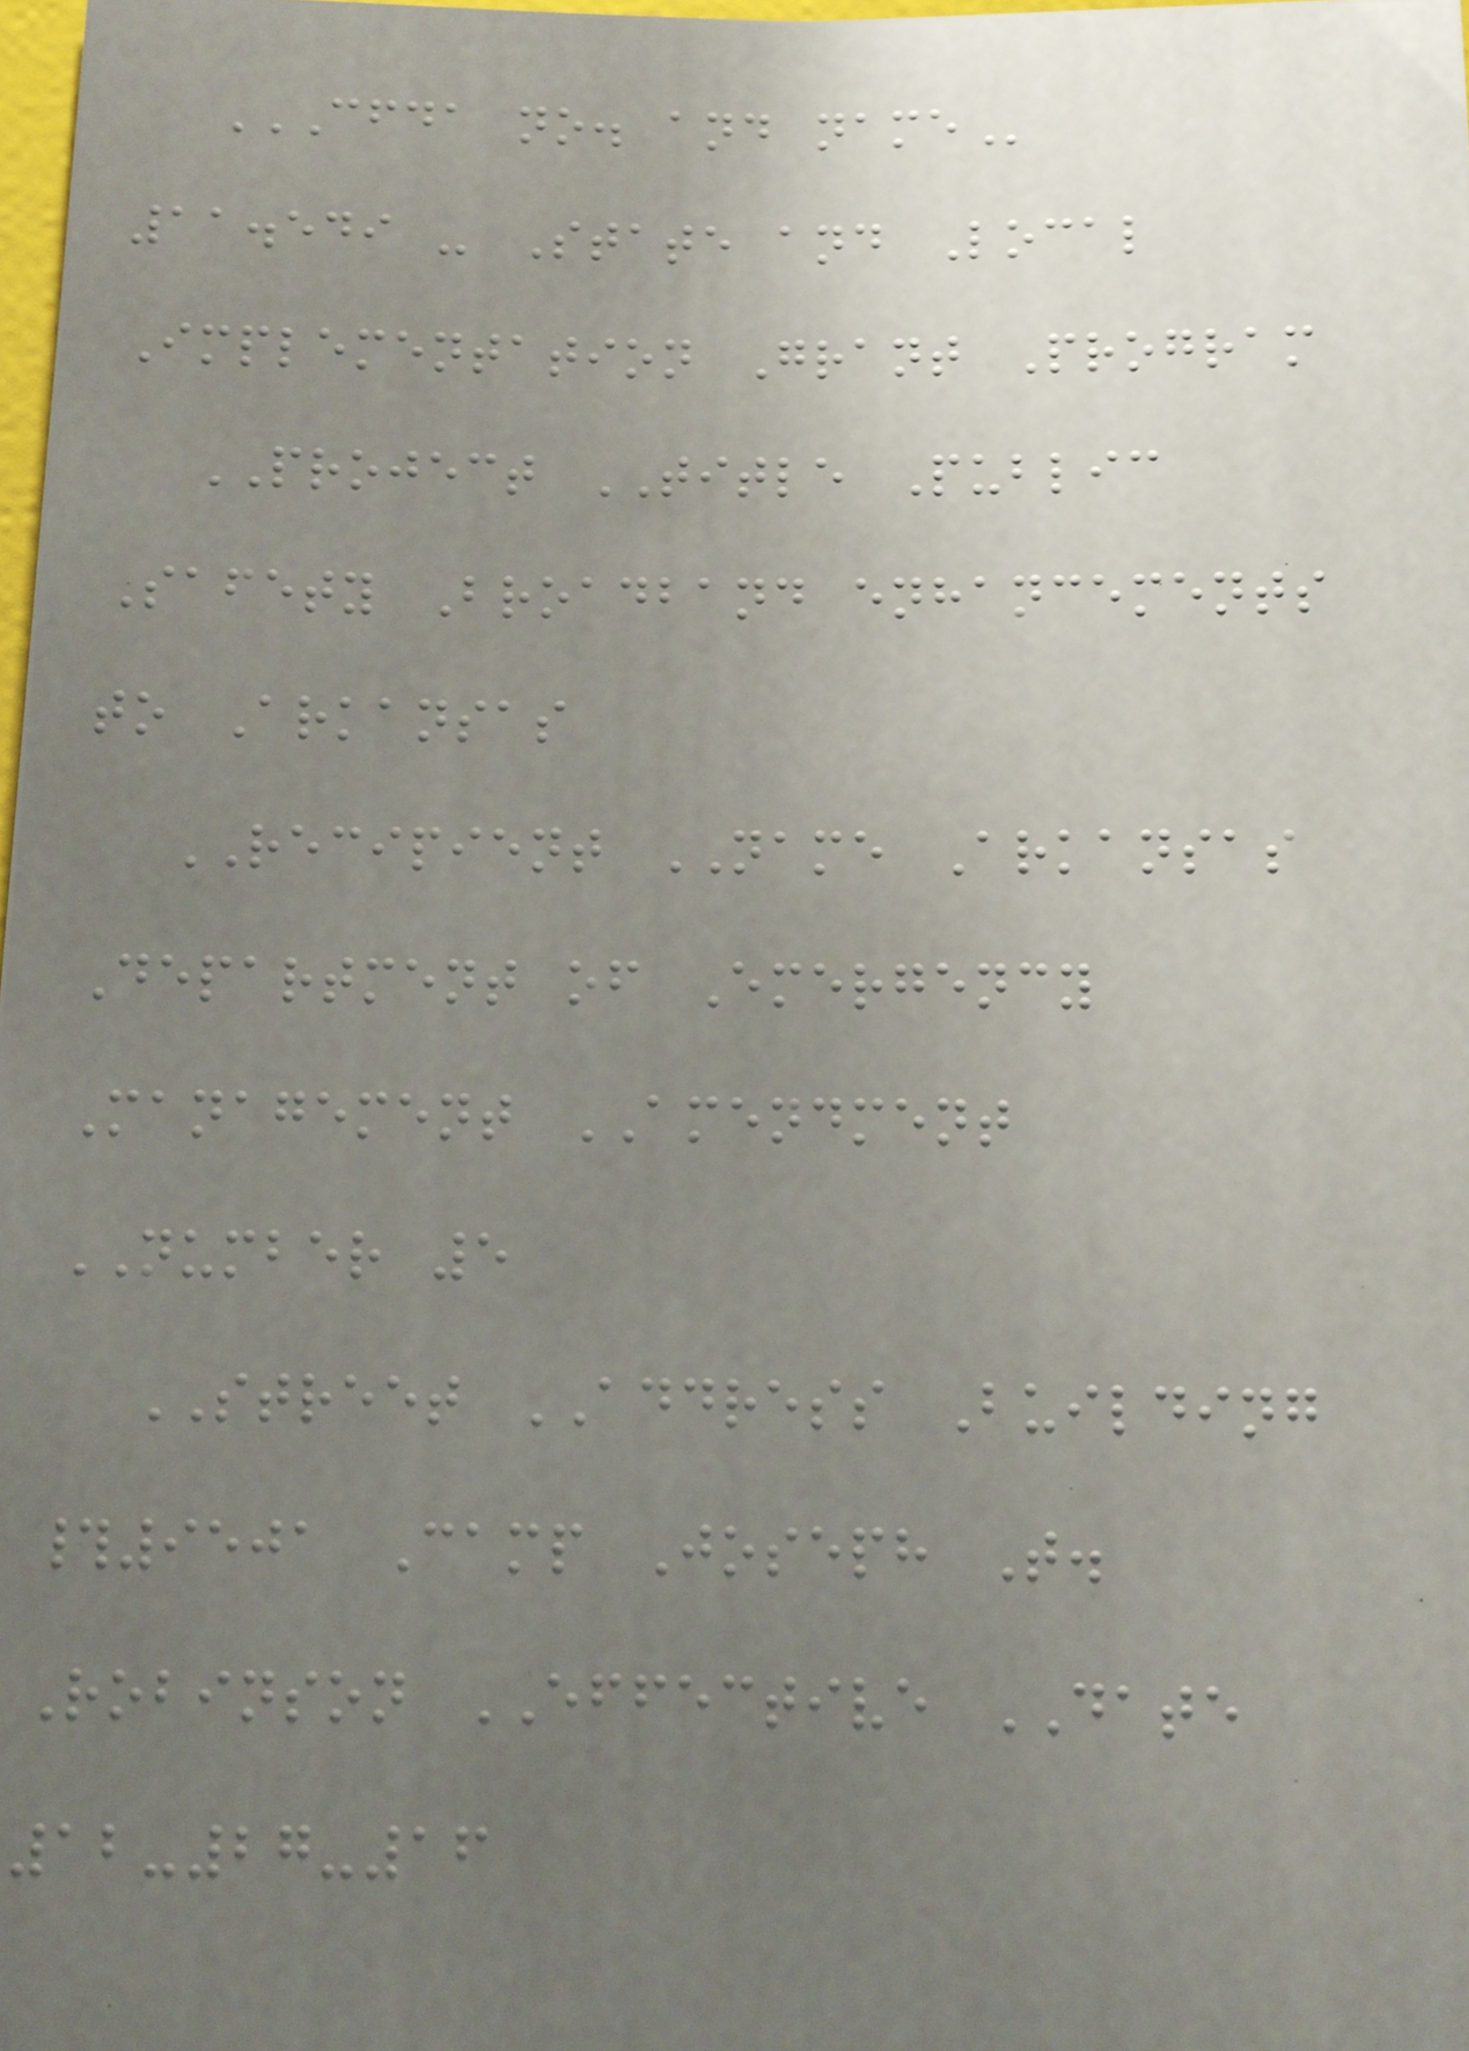CFDA NO. AND NAME
11.549 - State and Local
Implementation Grant Program
PROJECT TITLE Public
Safety Broadband enhancements
to Arkansas
RECIPIENT NAME Arkansas
Department of Emergency
Management AMENDMENT
NUMBER 5
STREET ADDRESS Building
#9501 Camp Joseph T.
Robinson EFFECTIVE DATE
12-27-16
